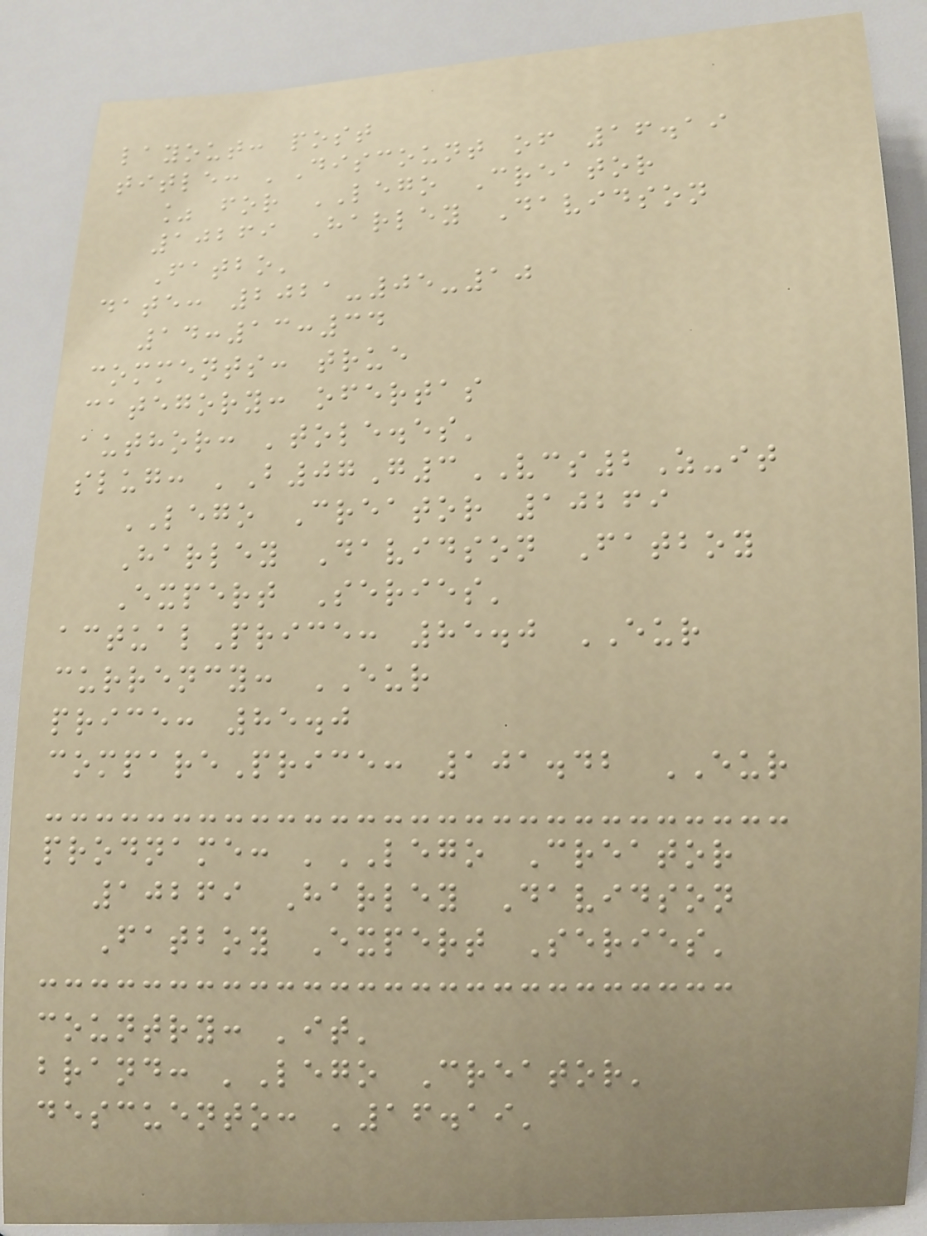layout: post
title: 'Discount of 16.19
% for LEGO Creator
10269 Harley Davidson
Fatbo'
date: 2021-05-10
14:13:34
comments: true
category: ofertas
author: 'tole.es'
slug: 'B07G3VCS2Z-it
LEGO Creator 10269
Harley Davidson Fatboy
Expert Series'
actualPrice: 85.0 EUR
currency: EUR
price: 85.0
comparePrice: 101.42 EUR
prodname: 'LEGO Creator
10269 Harley Davidson
Fatboy Expert Series'
country: 'it'
brand: 'Lego Creator'
descuento: '16.19'
